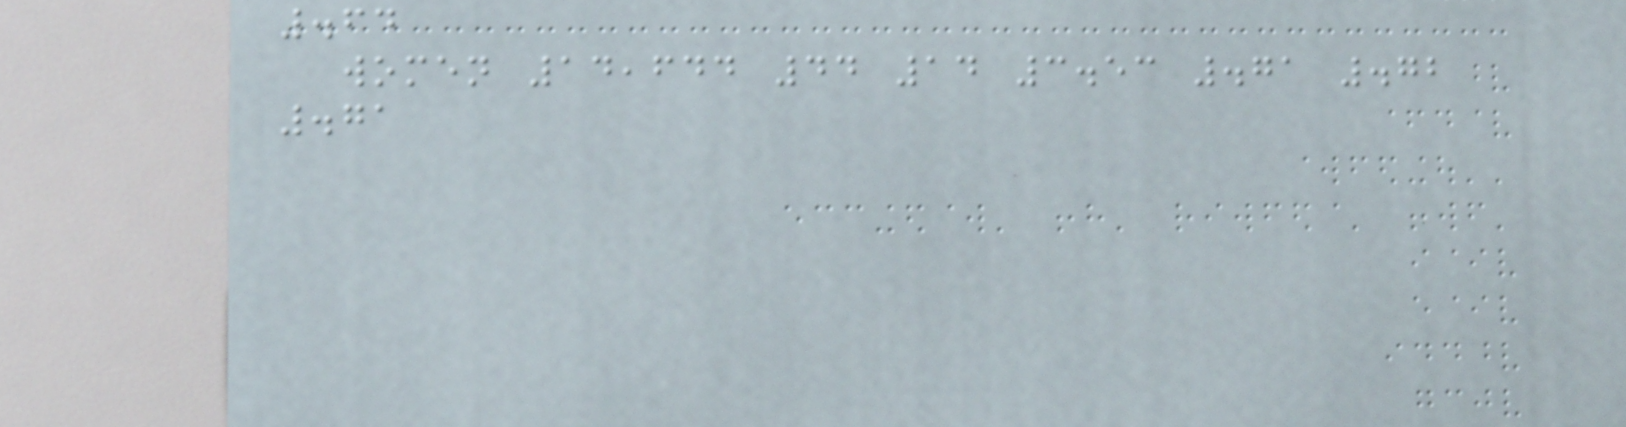.64
women 14,644 44 14 3.53 .71 .72
.71
